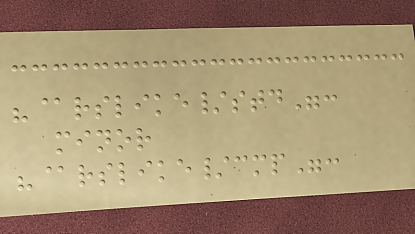"@rslike/std":
minor
"@rslike/cmp":
